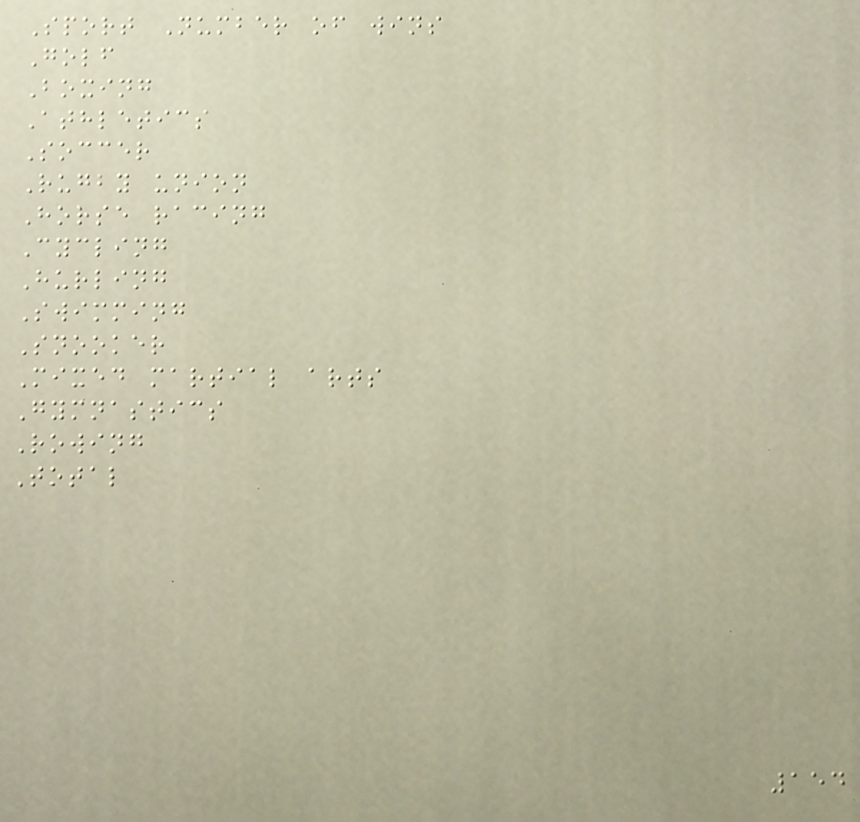Sport Number of wins
Golf
Boxing
Athletics
Soccer
Rugby union
Horse racing
Cycling
Hurling
Swimming
Snooker
Mixed martial arts
Gymnastics
Rowing
Total
154
